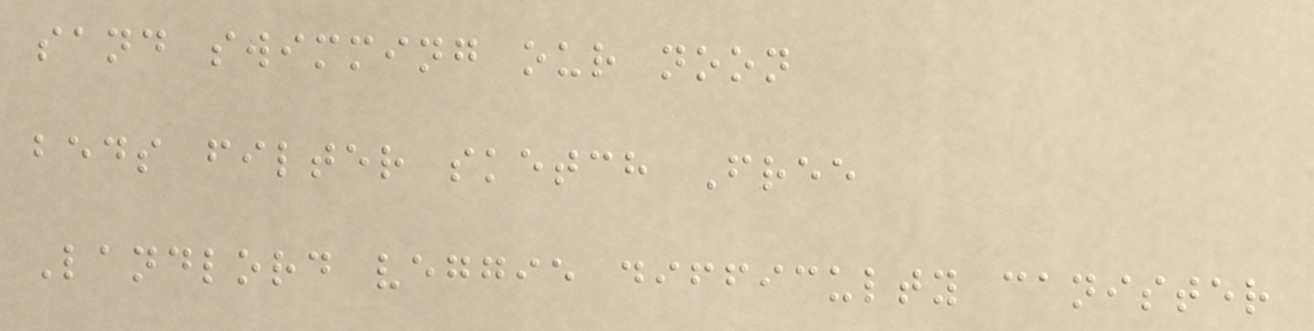sand swimming our noon
beds filter sketch Free
Landlord veggie difficulty canister
